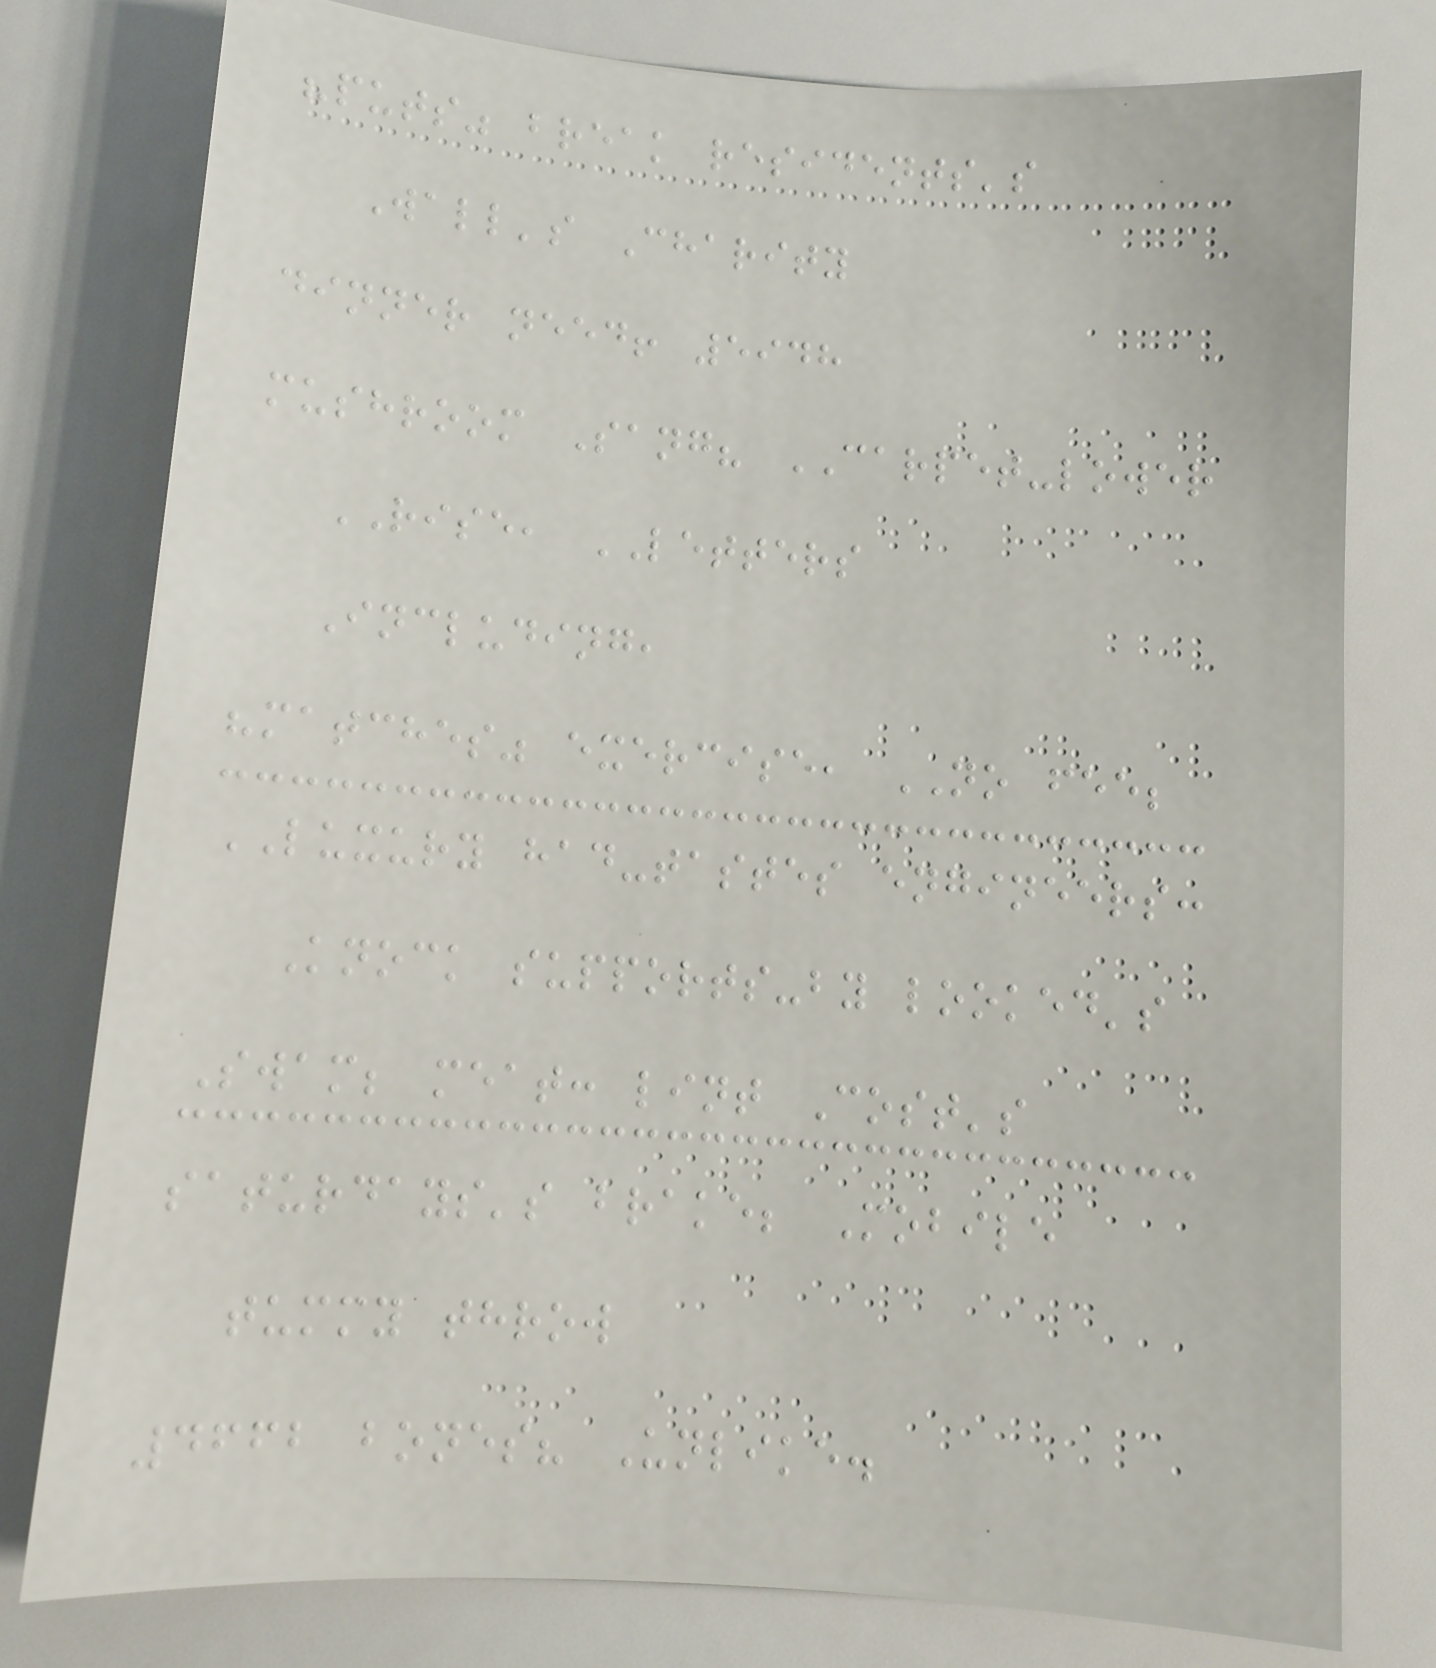"puts" break residents's
Wall's Charity
dinner need! 5948
mushroom Sang? CARPET-lower
RISE, LETTERS
Including,
"matches" exercise, NO fee;
LUXURY had-tastes engineers:
Knock supports-by looked's
Swam; meat: lint Cost's
saturdays's brake; Mobile
tummy throw
4662 bones? Unlike.
